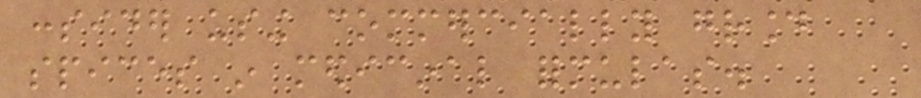consider using commercially ground
spices in medicinal formulas.
